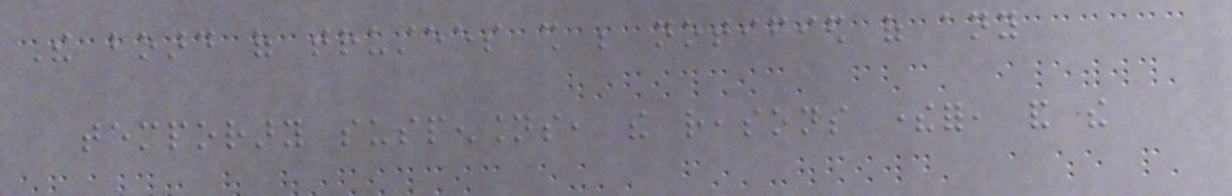The board of trustees shall be notified of any
temporary suspensions, the reasons therefor, and the
